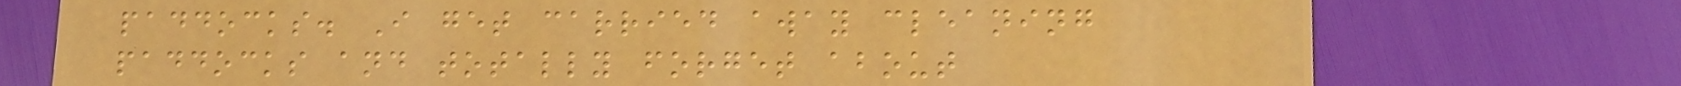paddocks. I get carried away cleaning
paddocks and totally forget about
